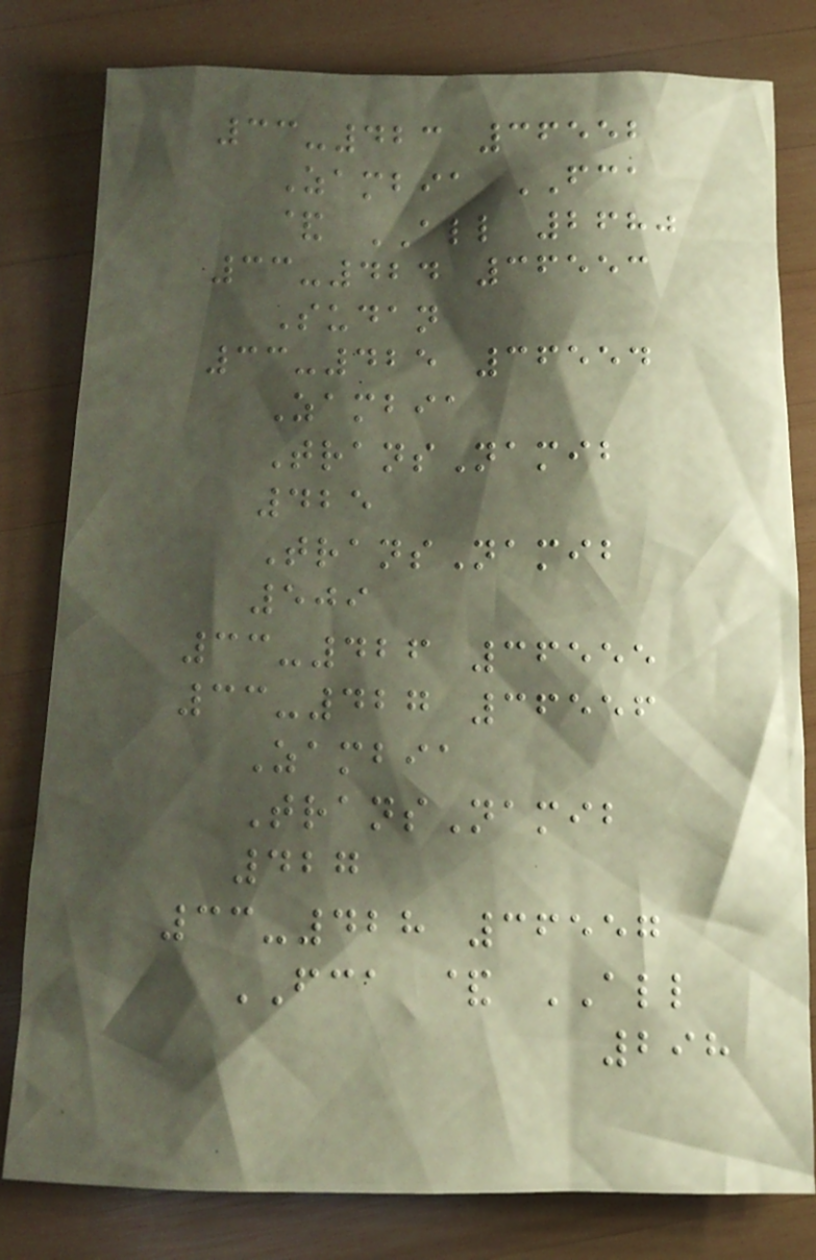33-423 36552
Zambia FCA
& ALL 2680
33-424 36553
Sudan
33-425 36554
Zambia
TransNamib
425
TransNamib
509
33-426 36555
33-427 36556
Zambia
TransNamib
427
33-428 36557
FCA & ALL
298
